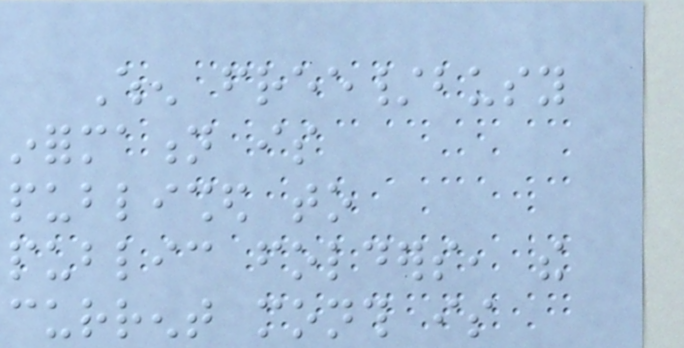When free/busy
information is
published to
public folders, the
current month is
